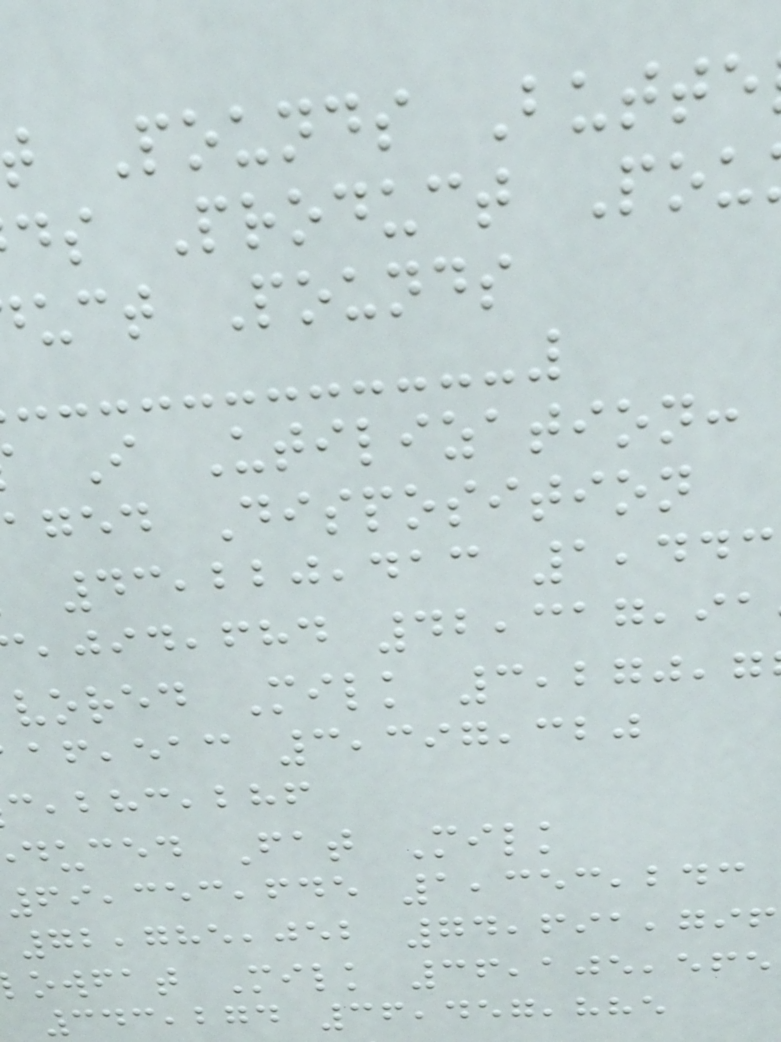Pounds Butte
ds Product Pou
uct Pounds
I Utilization:
aged Disposition
43,220,413 1,443
,fhd 42,317,91
vored Milk 3,270,7
,eac 3,397,320
,bhf
duced Fat Milk
69,353,645 1,353,243
72,785,052 74,691,796
owfat Milk 36,105,565
343,274 36,457,885
